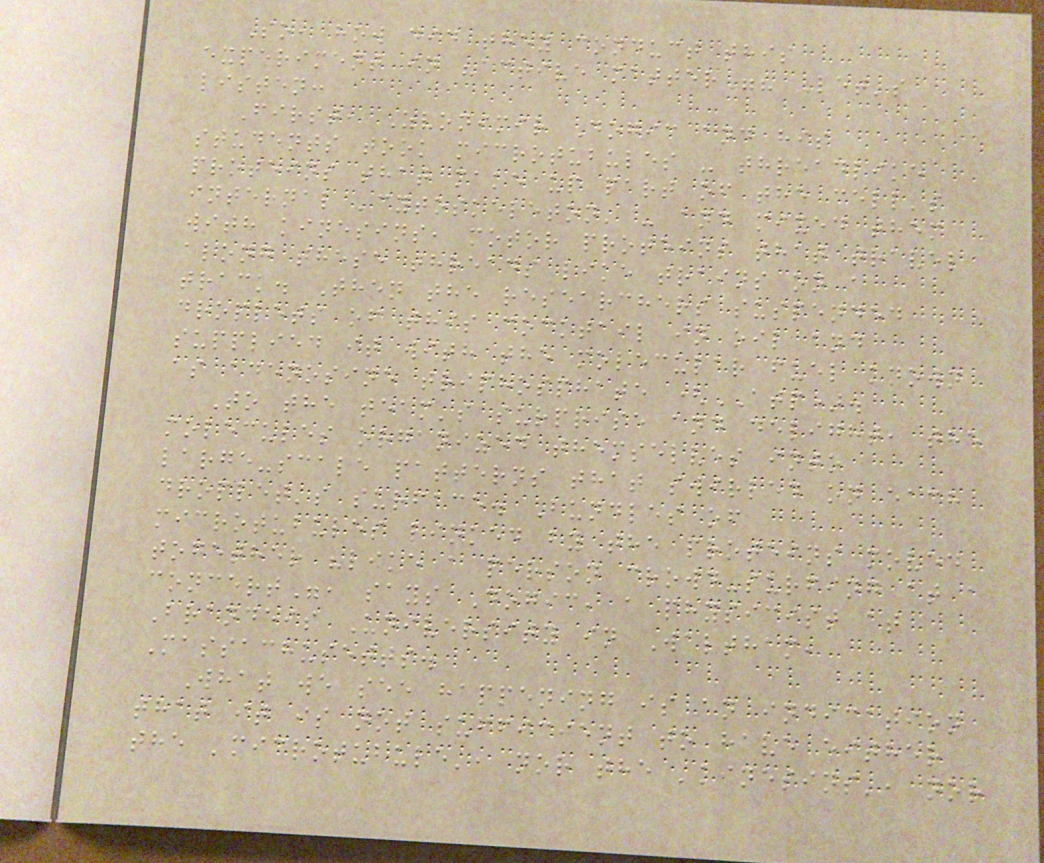So, how did they conduct this
experiment in "active matter"? Let's
listen:
First, Zvonimir Dogic and his
students took microtubules - threadlike
proteins that make up part of the cell's
internal 'cytoskeleton' - and mixed them
with kinesins, motor proteins that travel
along these threads like trains on a
track. Then the researchers suspended
droplets of this cocktail in oil and
supplied it with the molecular fuel known
as adenosine triphosphate (ATP).
To the team's surprise and delight, the
molecules organized themselves into
large-scale patterns that swirled on each
droplet's surface. Bundles of
microtubules linked by the proteins moved
together "like a person crowd-surfing at a
concert", says Dogic, a physicist at
Brandeis University in Waltham,
Massachusetts.
What we see happening is an indication
that it is not sufficient to have either
the 'microtubule', nor the 'kinesins', nor
